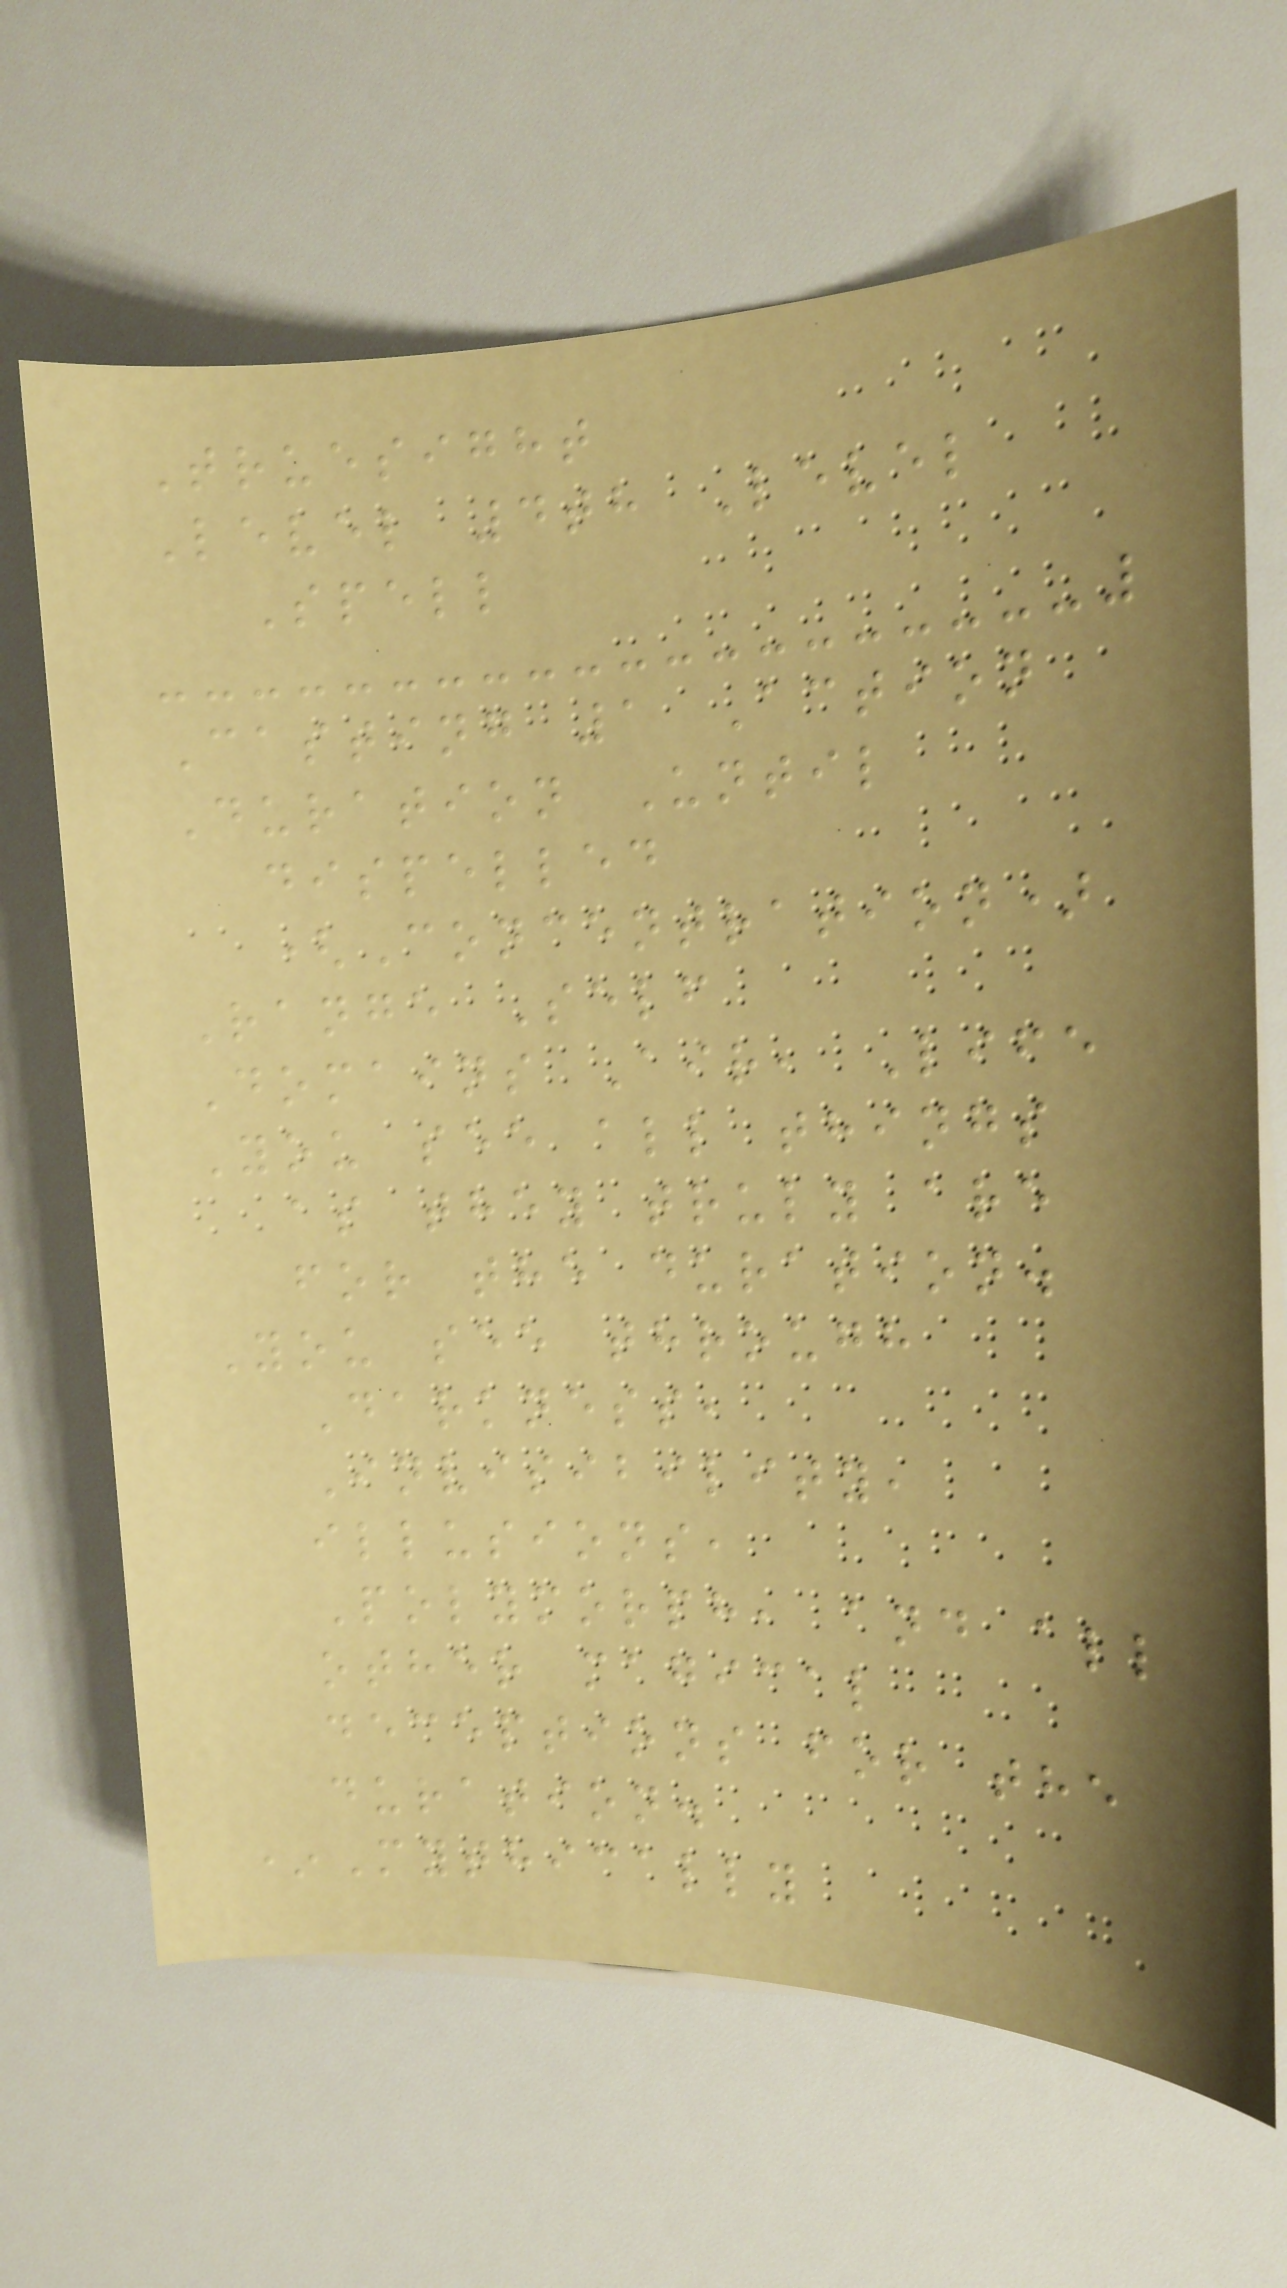Truesight
Level 4th Level
Spell
Casting 1 Action
Duration Until
dispelled
(Concentration)
Range Self
Domains Air, Life
You see all things
as they truly are
for the duration.
You see through
Darkness,
Invisibility,
illusions,
Polymorph, and all
other magical
deceptions for the
duration.
*Mythically
